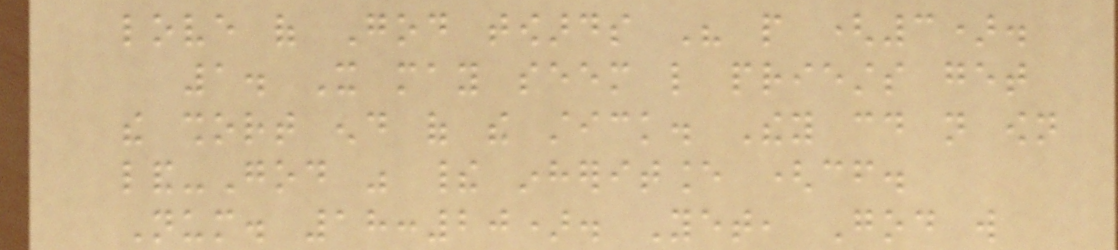love of God towards His people (3).
1. It may seem like priests get
the short end of the stick. They could not own
land-God was their inheritance (cf.
Num. 18:20). Yet, God will
